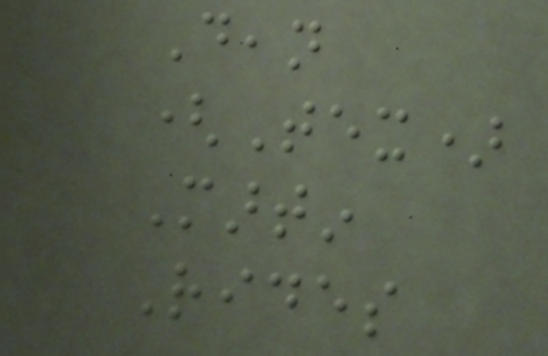Dean
(Tex)
Martin
Rides
